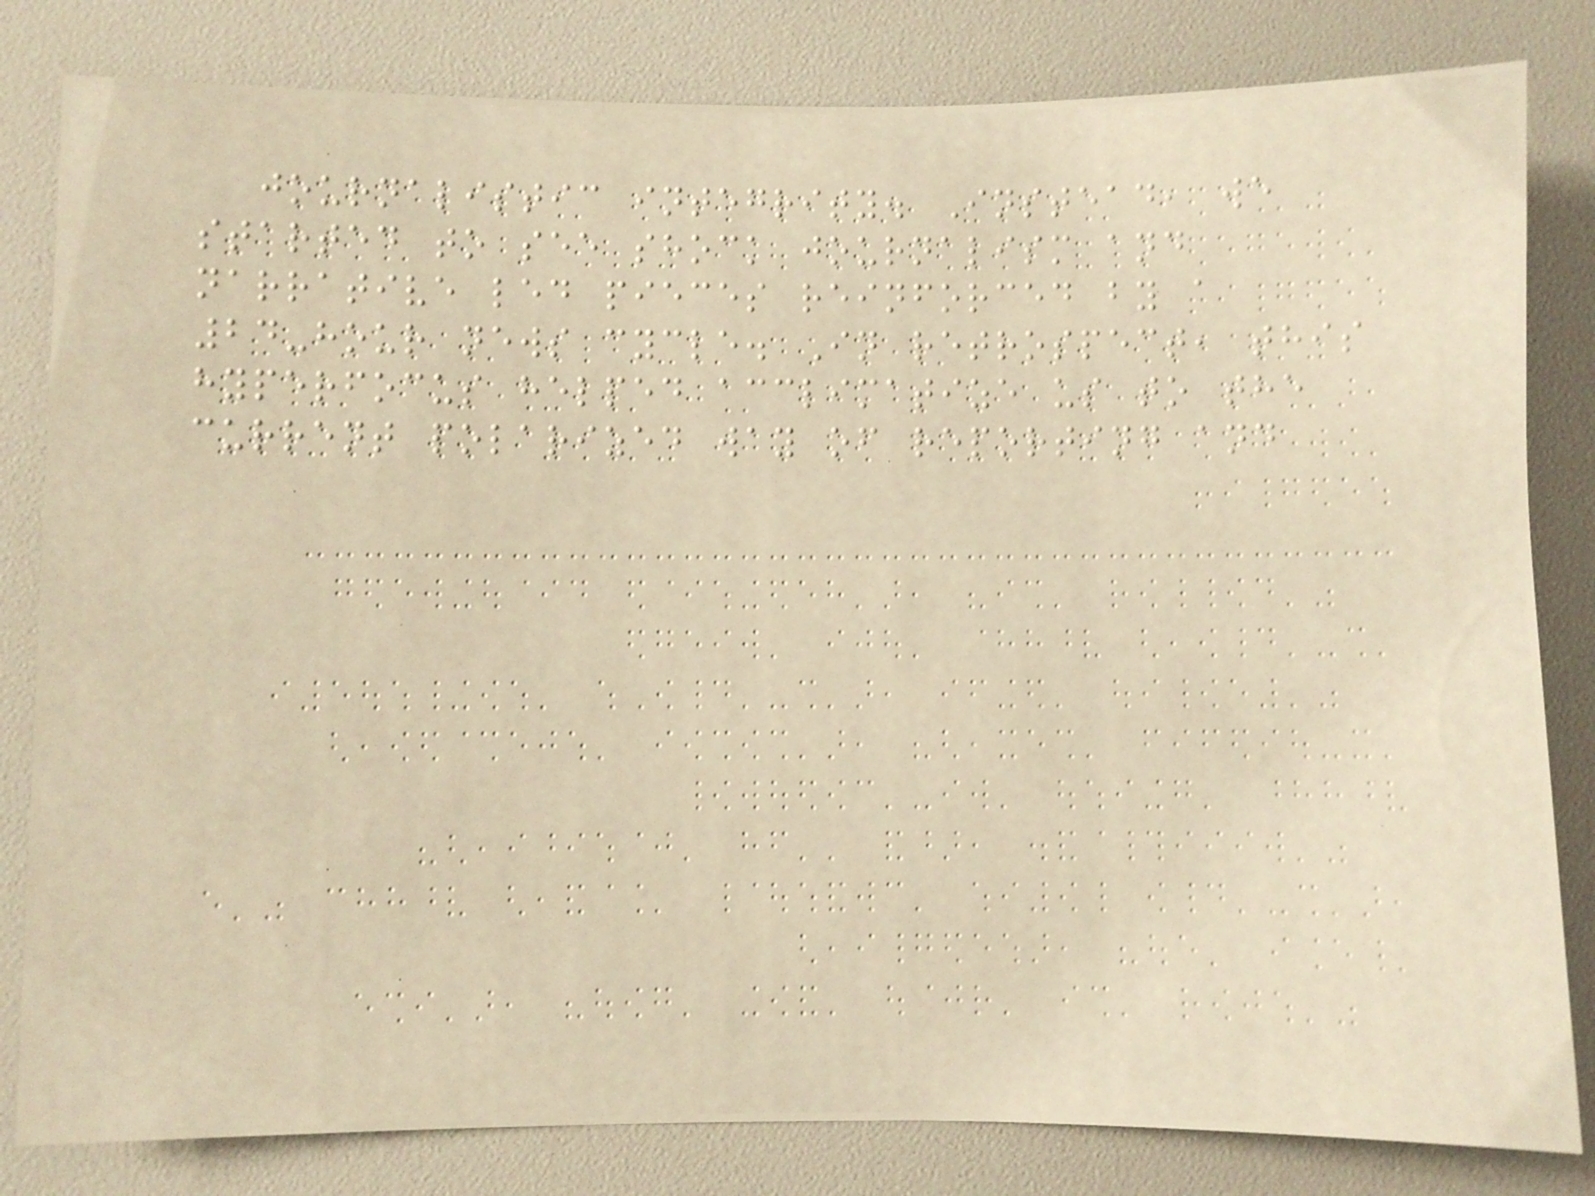journalistic integrity. Instead, we
started to see shock journalism and
narrative led pieces reinforced by a
24-hour news cycle. In retrospect, this
hyperfocus helped acclimatize us to the
current polarized way of reporting and
